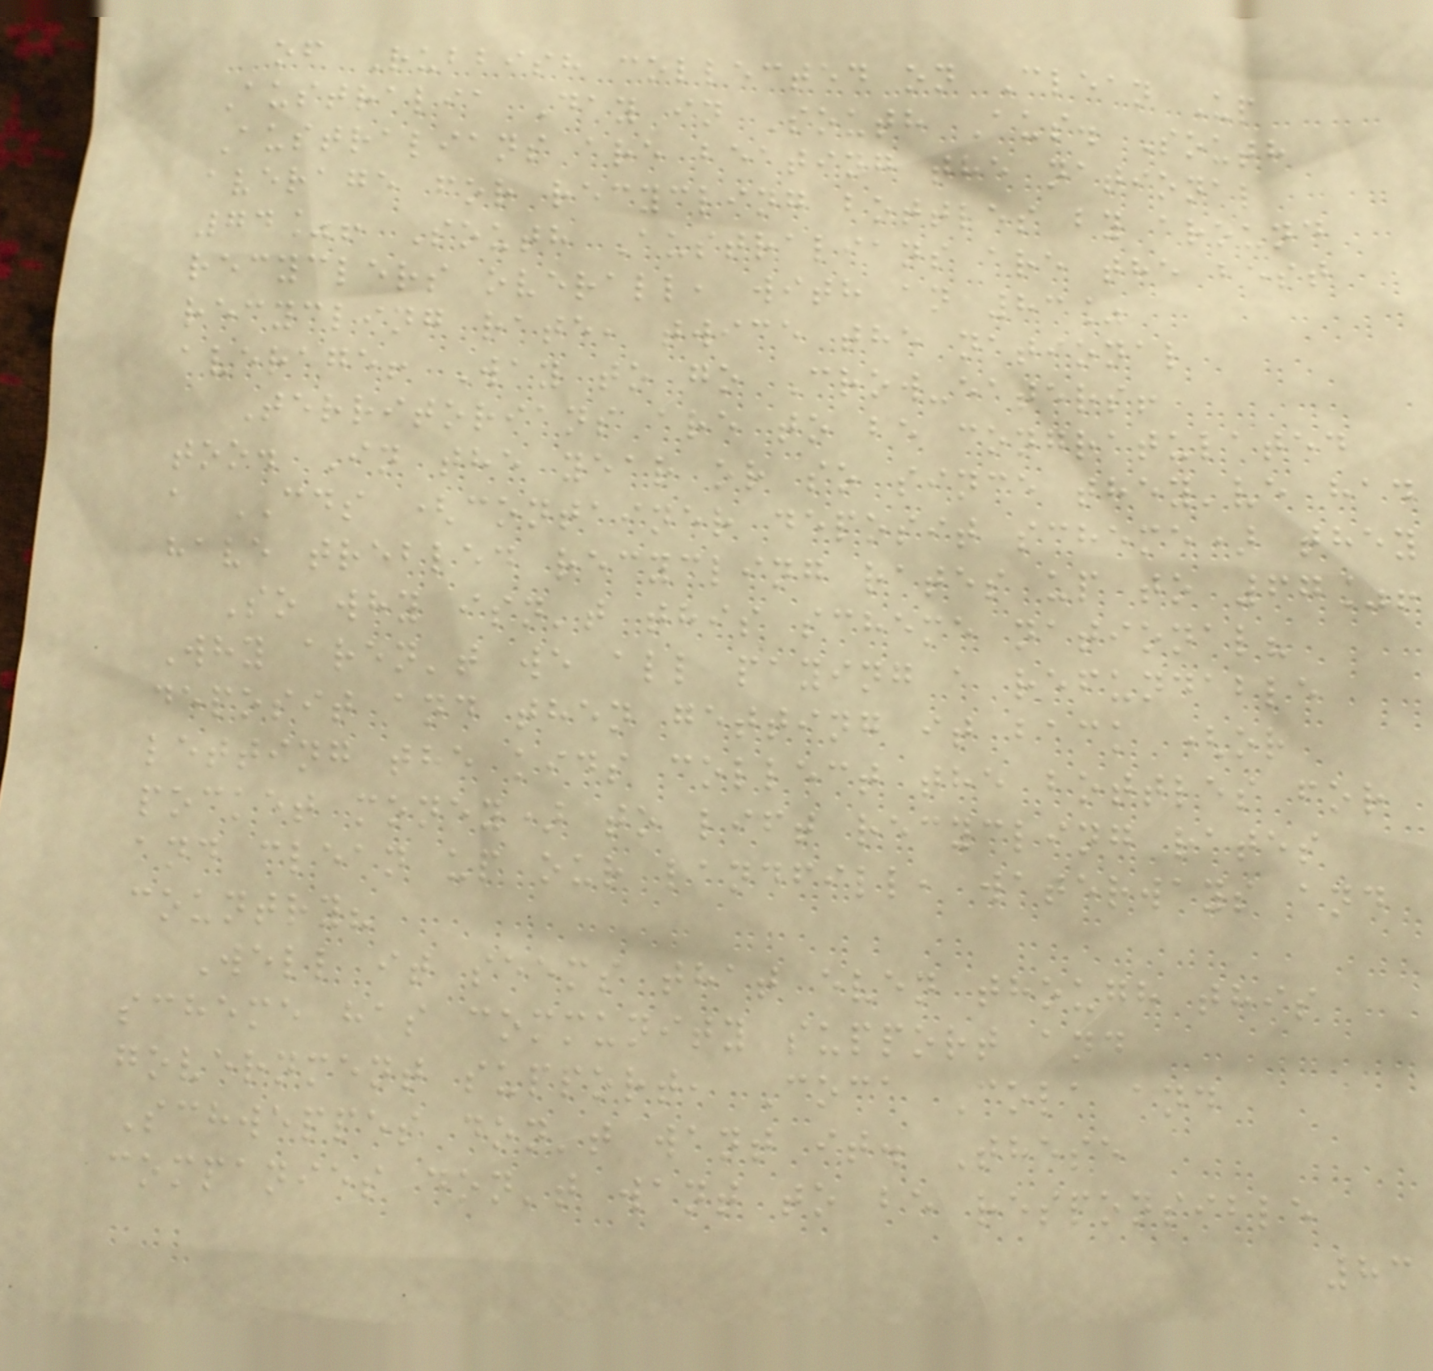of Rubbish collected on Clean Up
Australia Day in South Aus. South
Australians are beating the national
average for recycling bottles by around
74%! South Australians are the best
recyclers overall, with an 83%
recycling rate, twice the national
average! Way to go Crow-eaters!
Territorians are to be congratulated
too. In the year or so since they've had
a CDS (container deposit scheme) they
have trebled recycling rates up to 67%!
So why isn't this scheme national?
Why aren't we all paying a refundable
deposit and then getting it back (or
letting the kids collect the bottles for
pocket money) to lift recycling rates
and clean up our landfill, waterways and
country?
Well it seems that even though this
scheme has community support and
government support, Coca Cola and
Schweppes don't want it. These
companies don't want to be responsible
83
